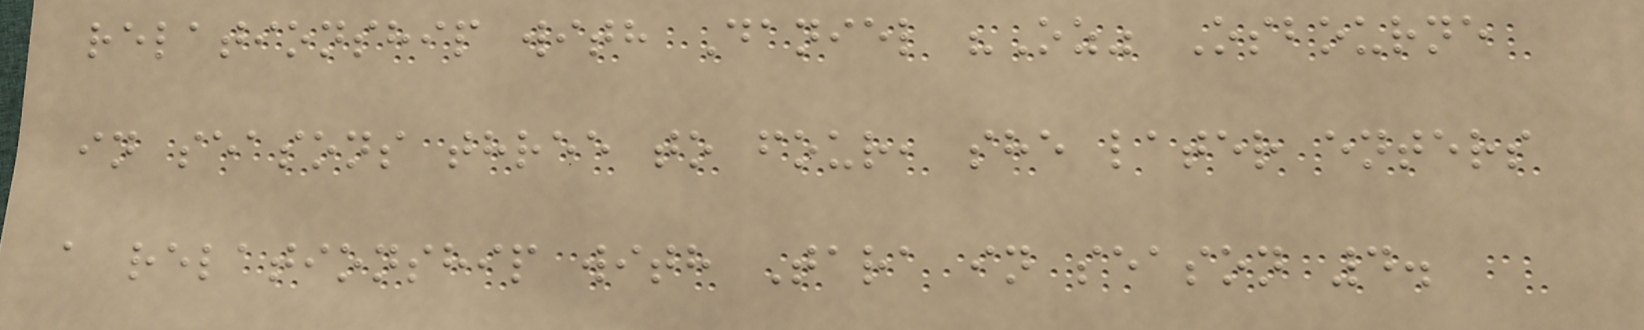relationship with Daniel "Oz" Osbourne
in seasons three to four, she later enters
a relationship with Tara in season 4.
